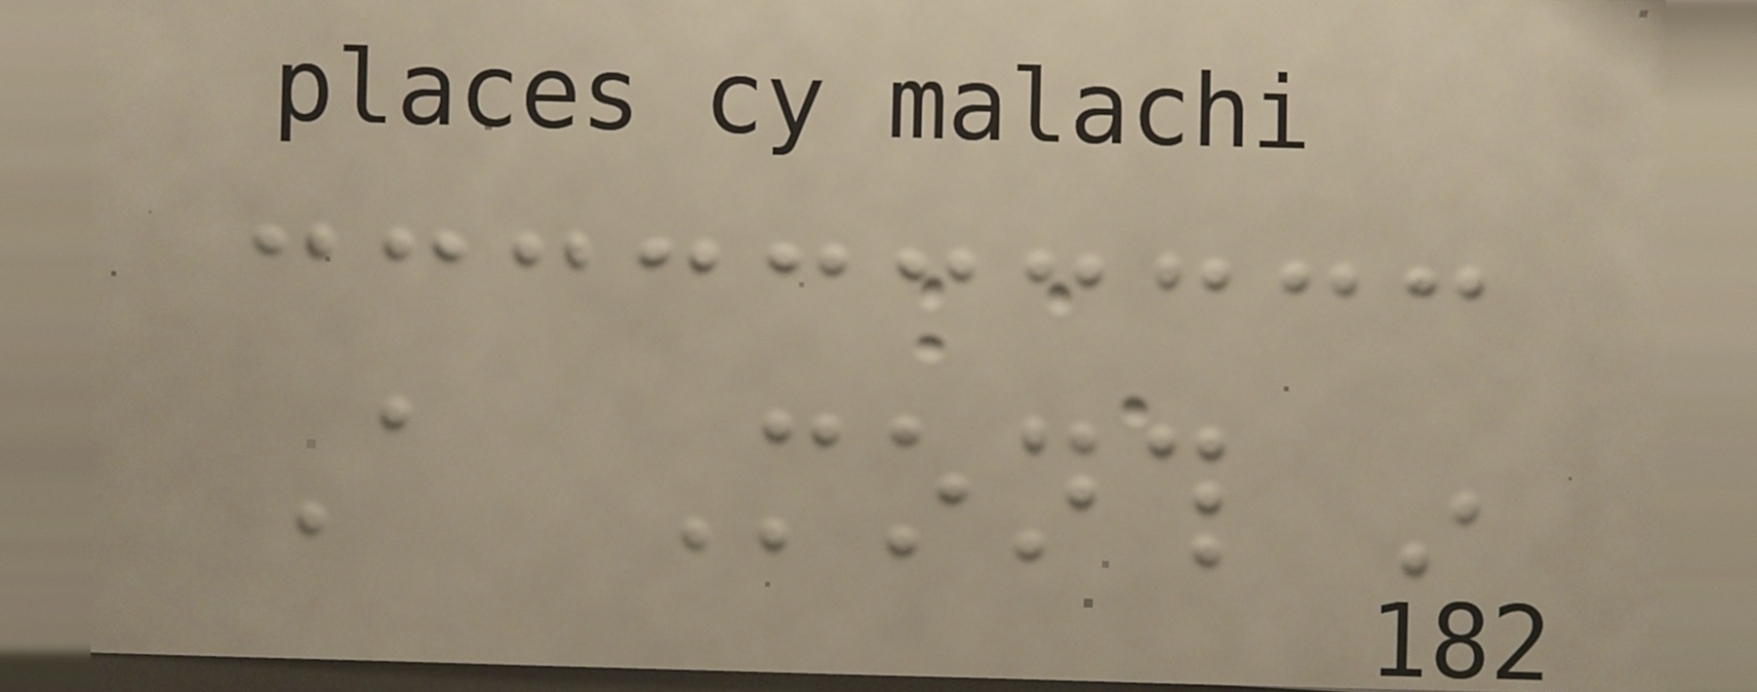A Month in
